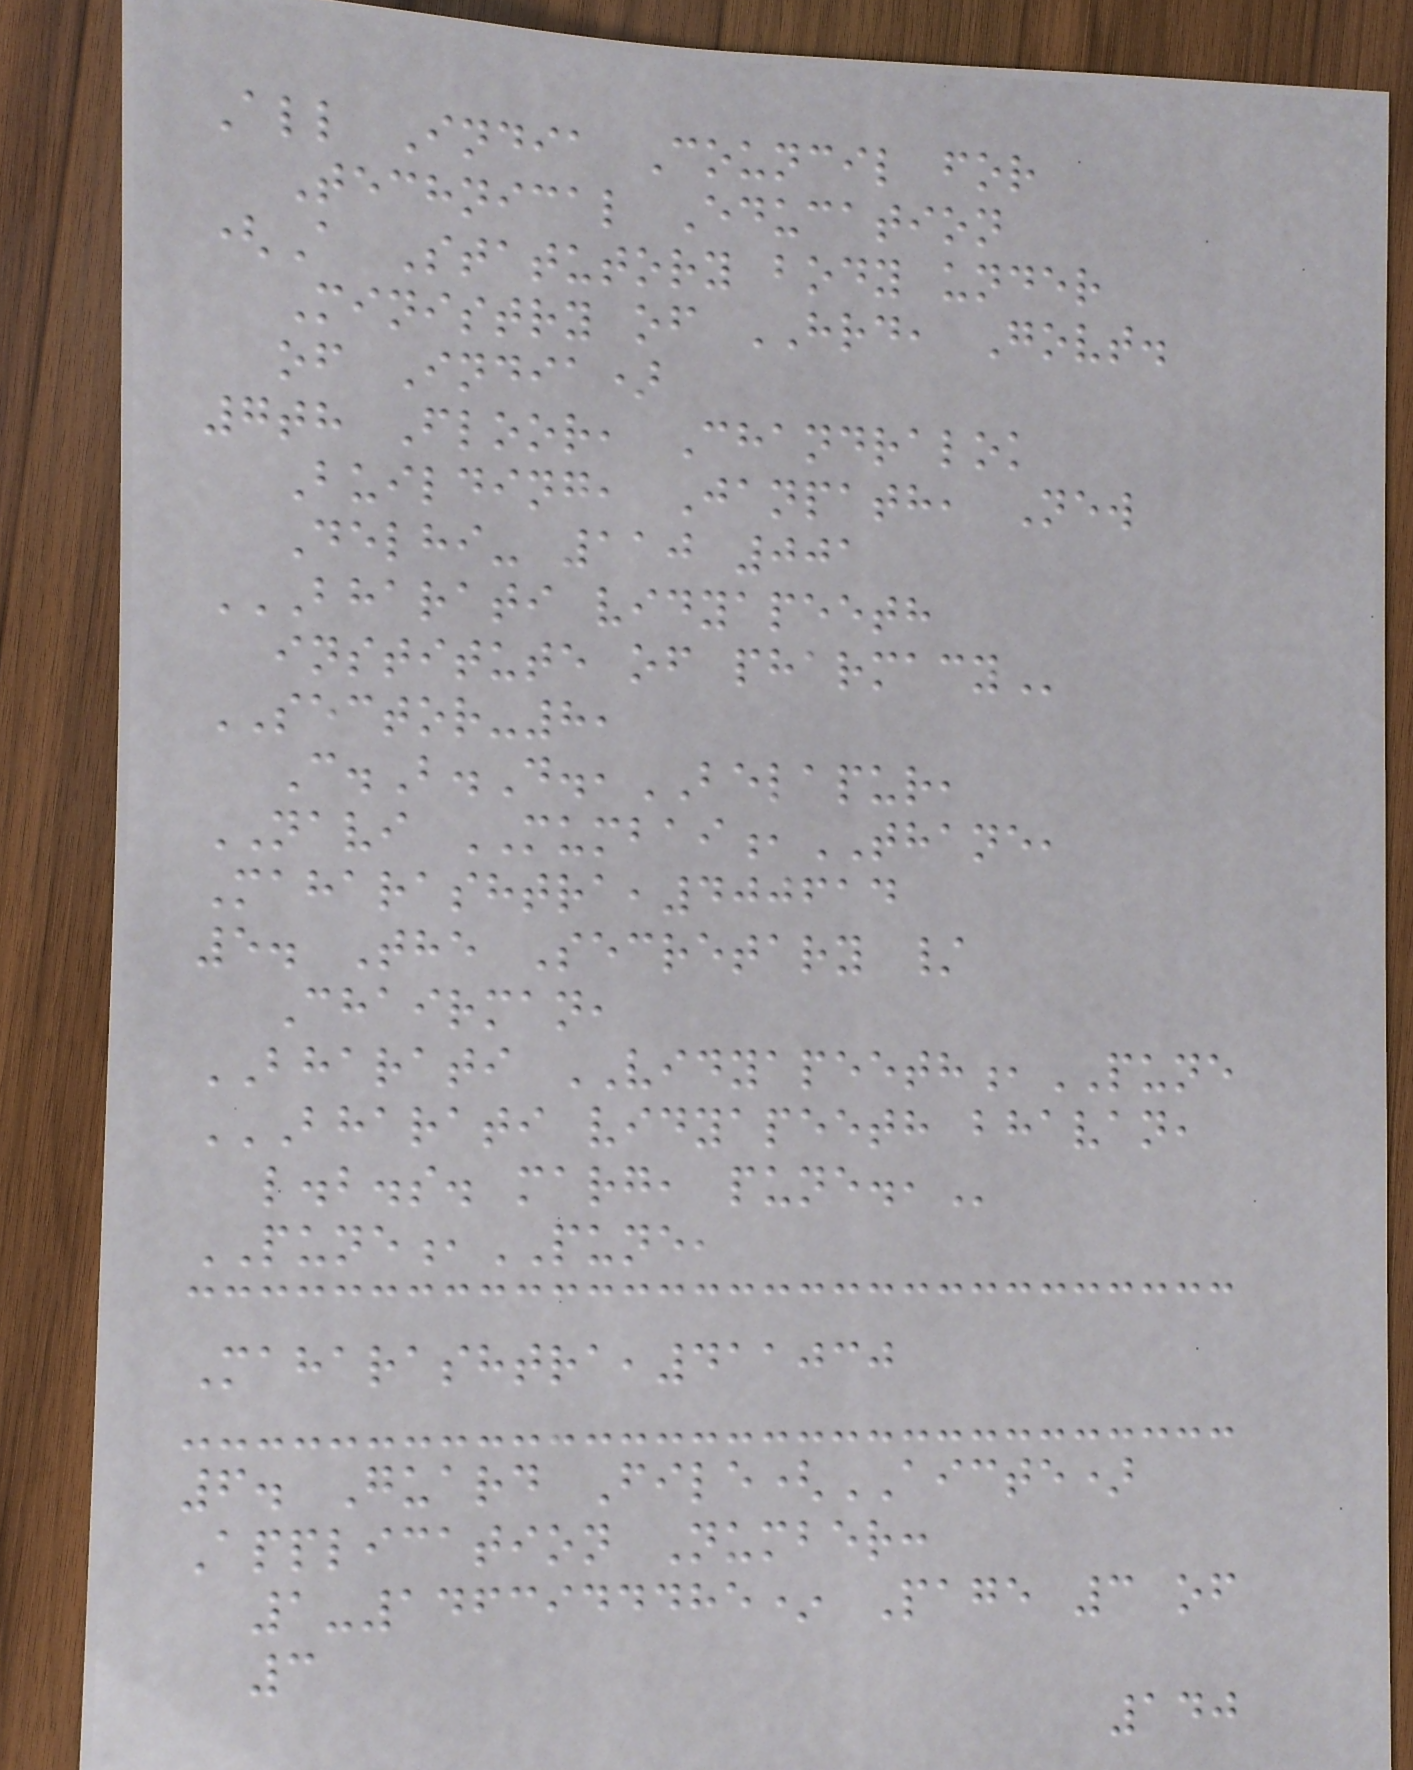All India Council for
Technical Education
(A Statutory body under
Ministry of HRD, Govt.
of India)
7th Floor, Chandralok
Building, Janpath, New
Delhi- 110 001
BHARATI VIDYAPEETH
INSTITUTE OF PHARMACY
SECTOR-8,
C.B.D.,BELAPUR,
NAVI MUMBAI,THANE,
Maharashtra,400614
5. The Secretary /
Chairman,
BHARATI VIDYAPEETH,PUNE
BHARATI VIDYAPEETH BHAVAN,
L.B.S. MARG, PUNE.,
PUNE,PUNE,
Maharashtra,411030
6. Guard File(AICTE)
Application Number:
1-1463944485* Page 3 of
3
140
